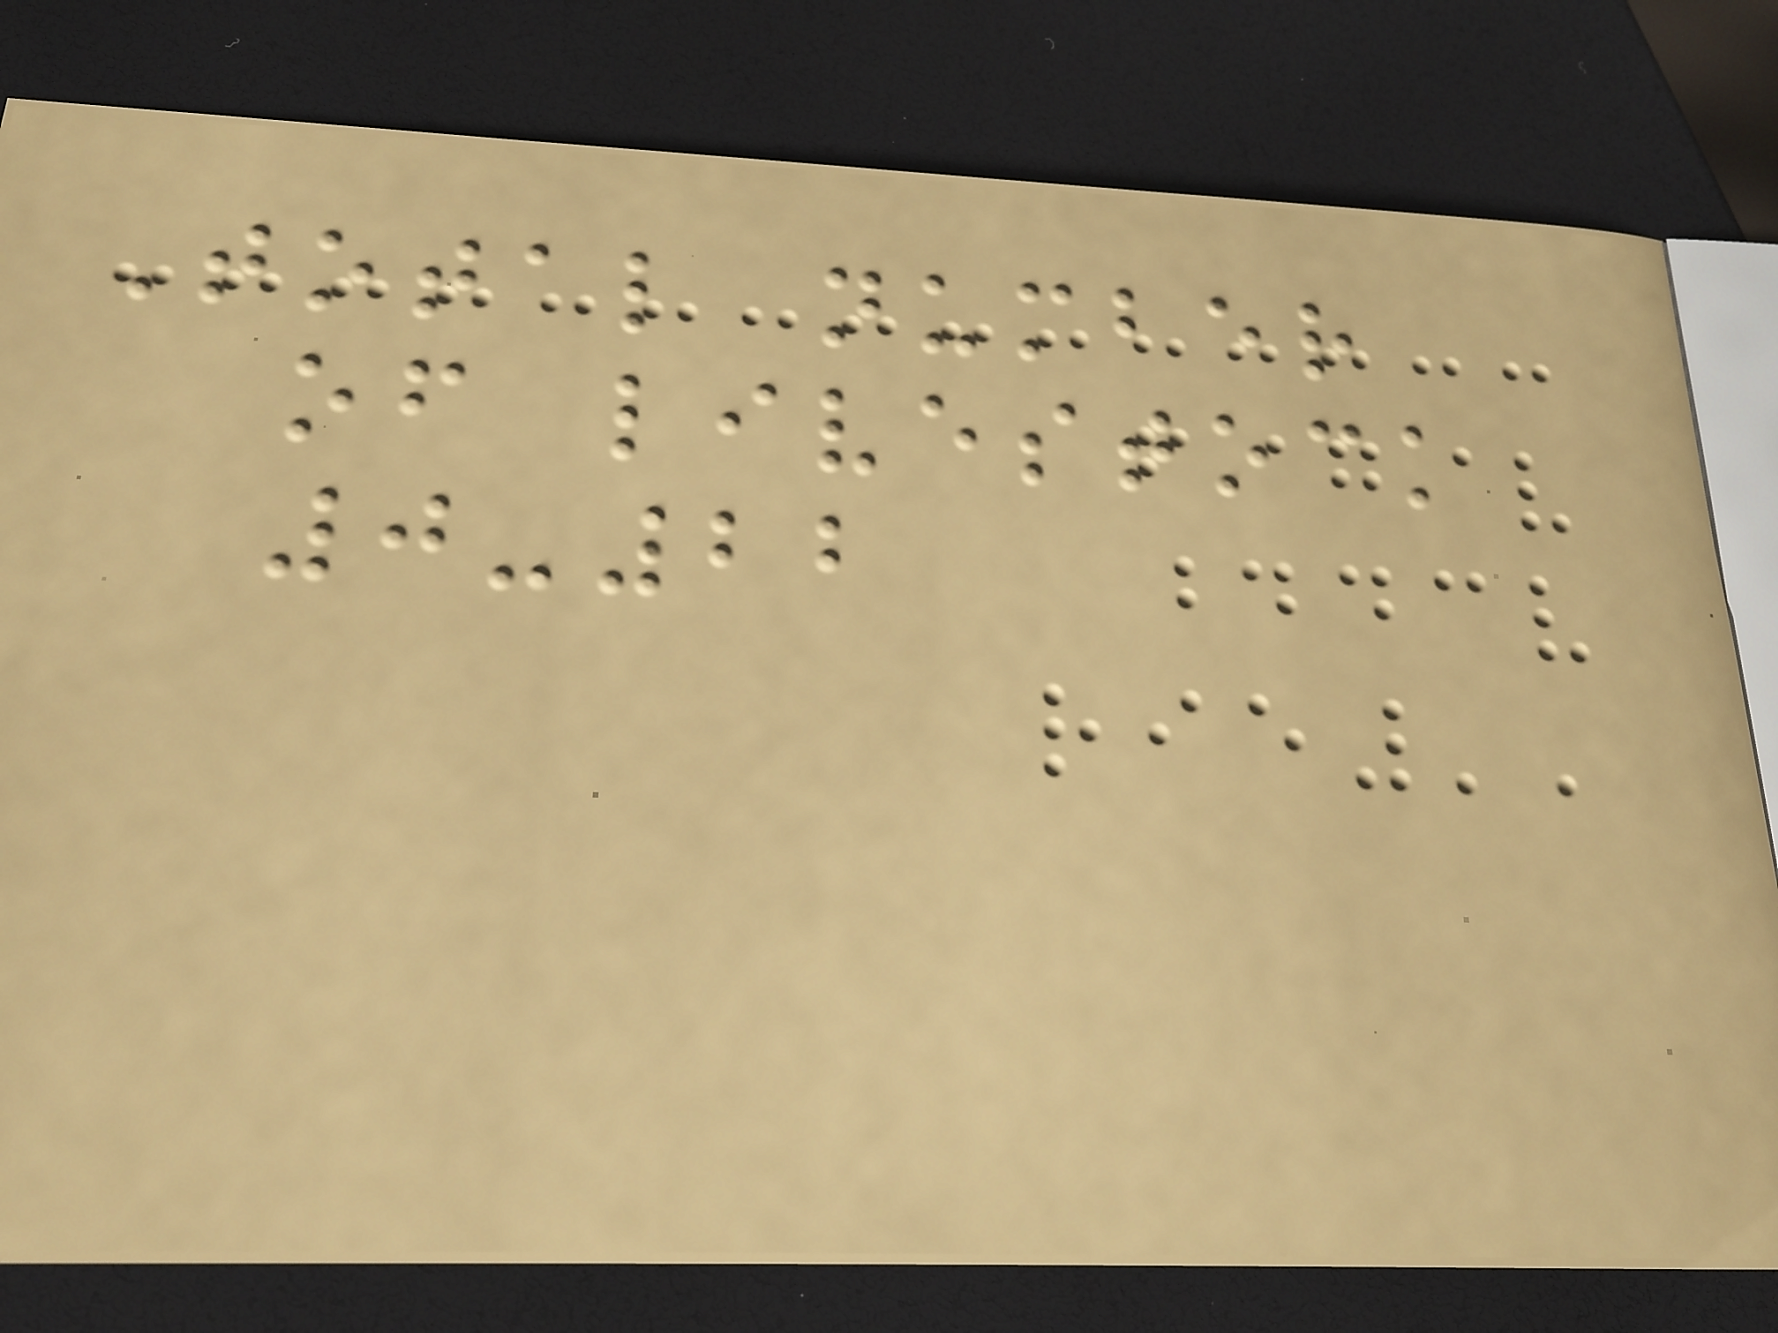Total number
of livestock
0-22
